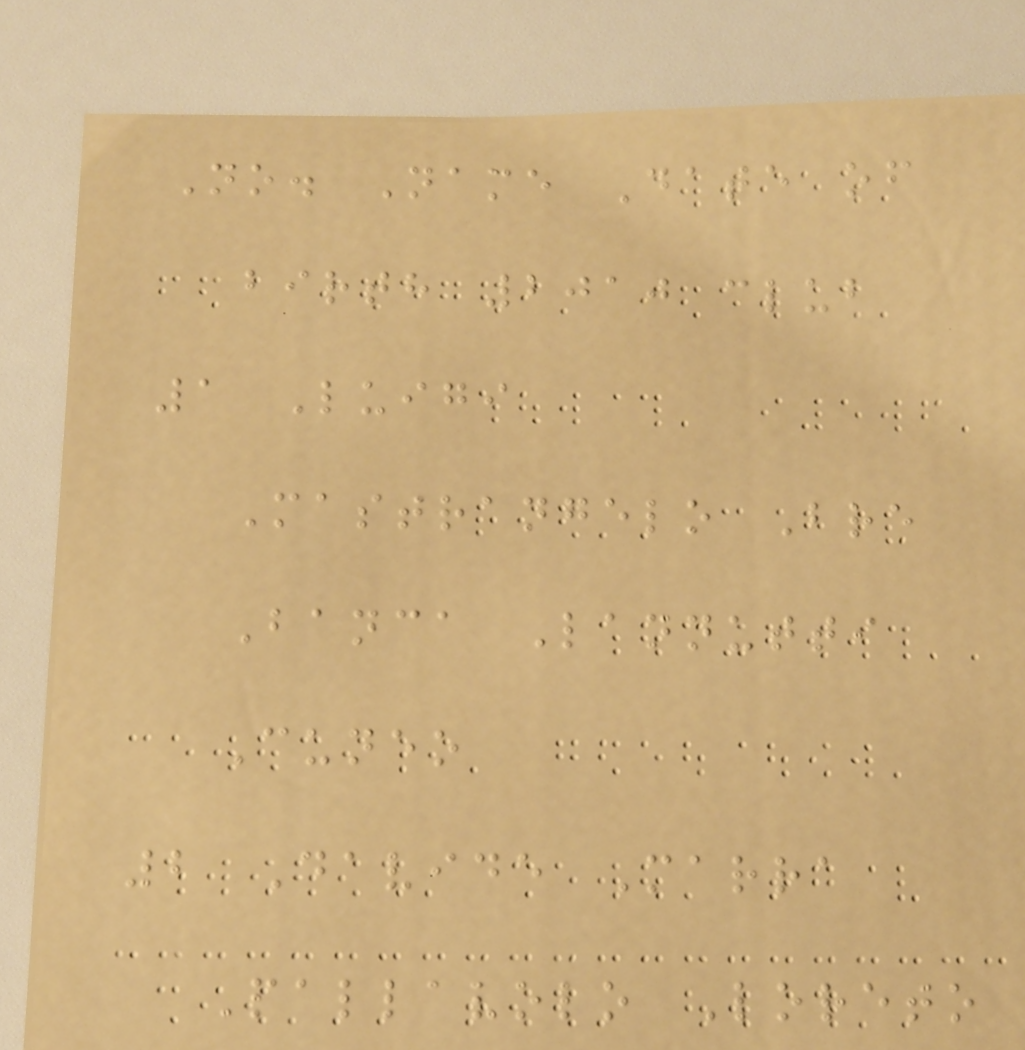No. Name Date of
birth 2010 club
1 Luigi
Mastrangelo Bre
Banca Lannutti
Cuneo
2 Davide Marra
Pallavolo Loreto
